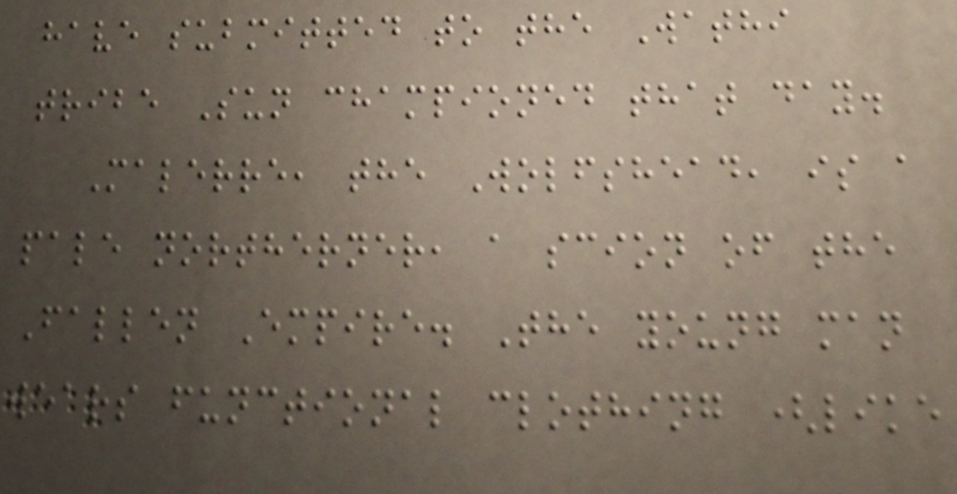have submitted to the Wathi
tribe Sun championed that day.
Malerre, the Wolfshead, is a
pale northerner, a scion of the
Fallen Empire. The young man
wears functional clothing (like
